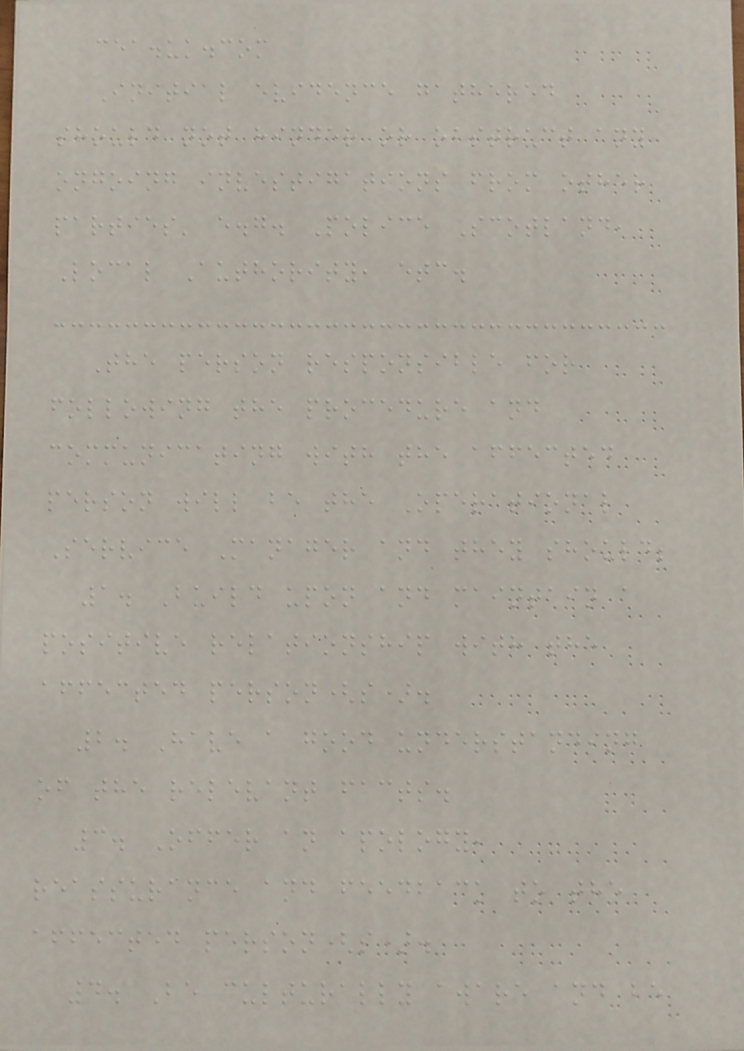cea.uk.com
Initial evidence gathered
should not hinder or obstruct any
ongoing investigations from other
parties' e.g. Police Scotland,
Local Authority, etc.
The person responsible for
following the procedure and
communicating with the affected
person will be the Operational
Service Manager and they should;
1. Build upon and maintain a
positive relationship with the
affected person(s).
2. Have a good understanding
of the relevant facts.
3. Offer an apology,
reassurance and feedback to the
affected person(s).
4. Be culturally aware and be
